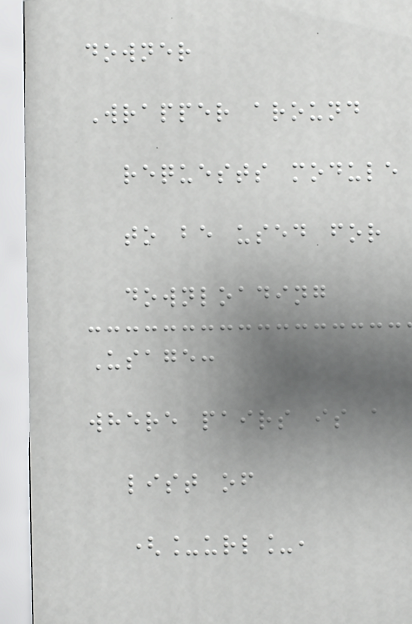downer
Wrapper around
requests module
to be used for
downloading
Usage:
where pairs is a
list of
(_url_,
